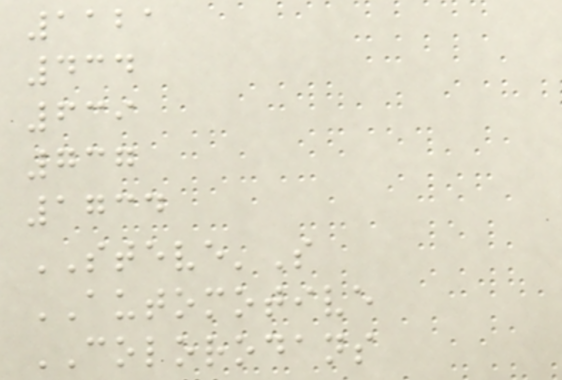1121
434
639
737
1734
STEVE'S
AUTOMOTIVE
COLORODANS
